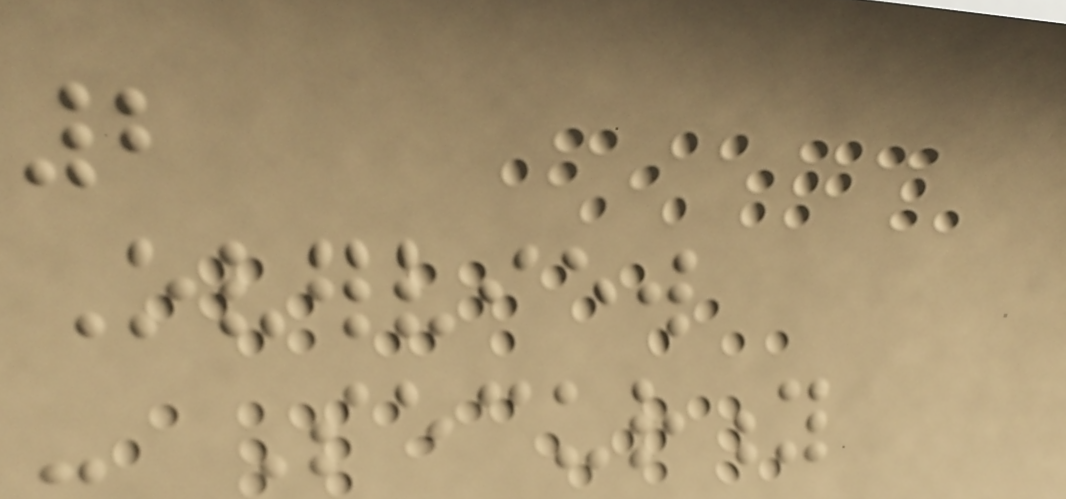2
Overview
- Security
